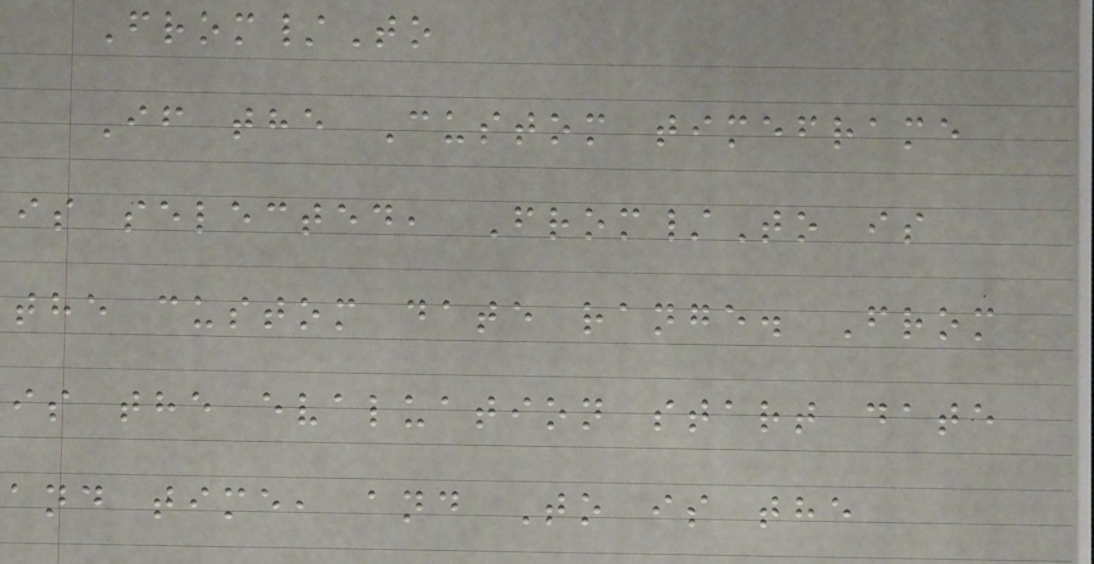From/To
If the Custom timeframe
is selected, From/To is
the custom date range. From
is the evaluation start date
and time, and To is the
